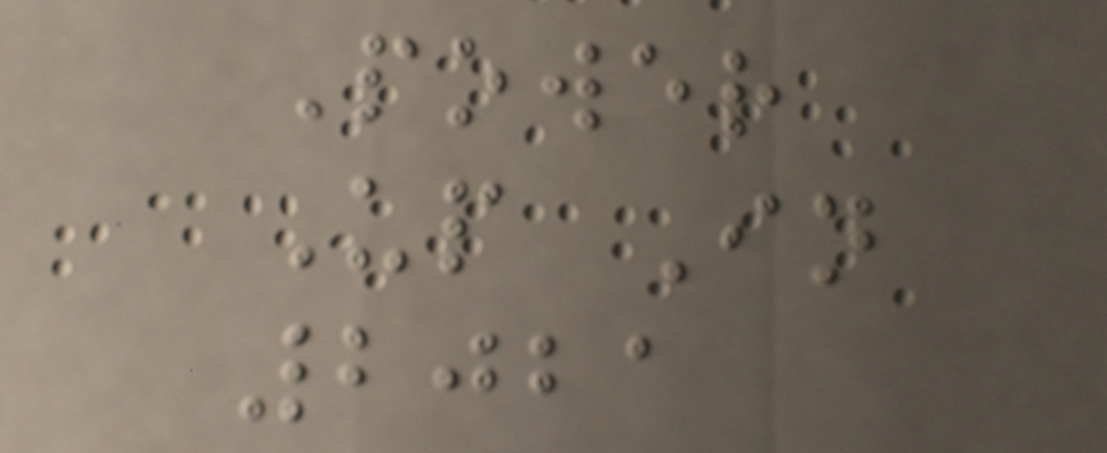Power
Up In
2021
